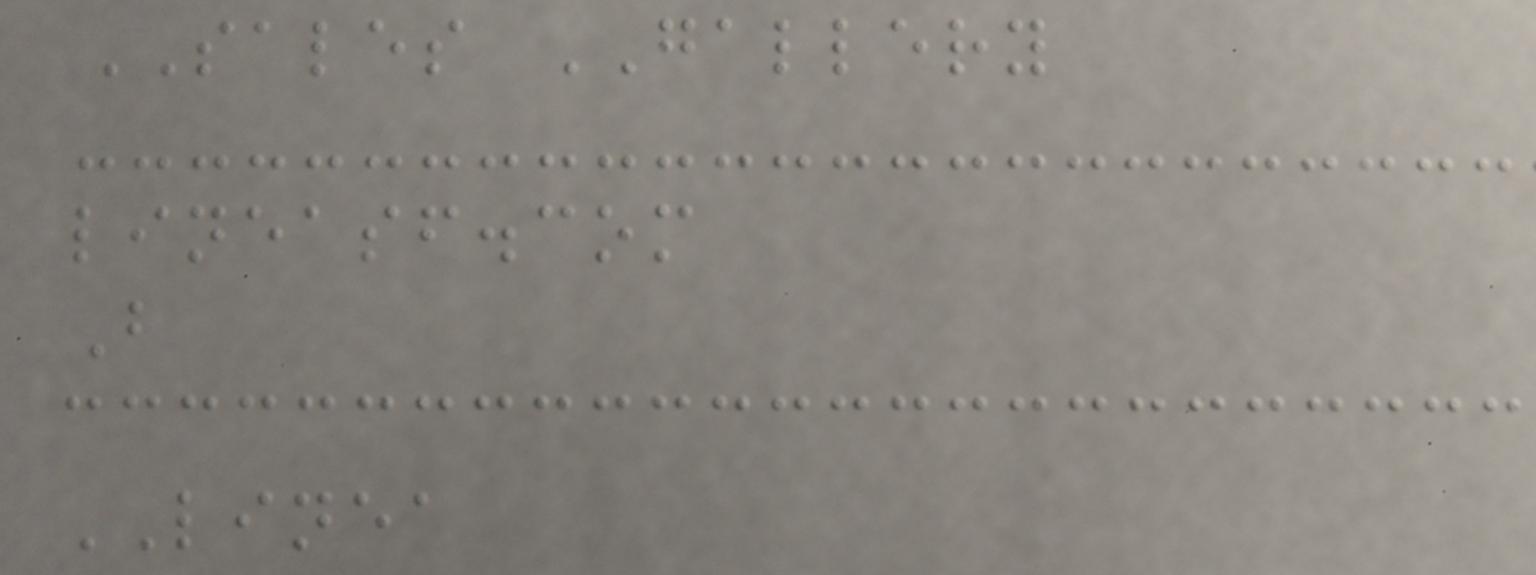SALES GALLERY
lineasf.com
B
LINEA
